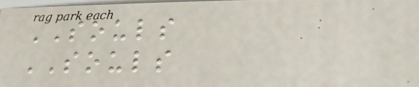SOULS
SOULS
